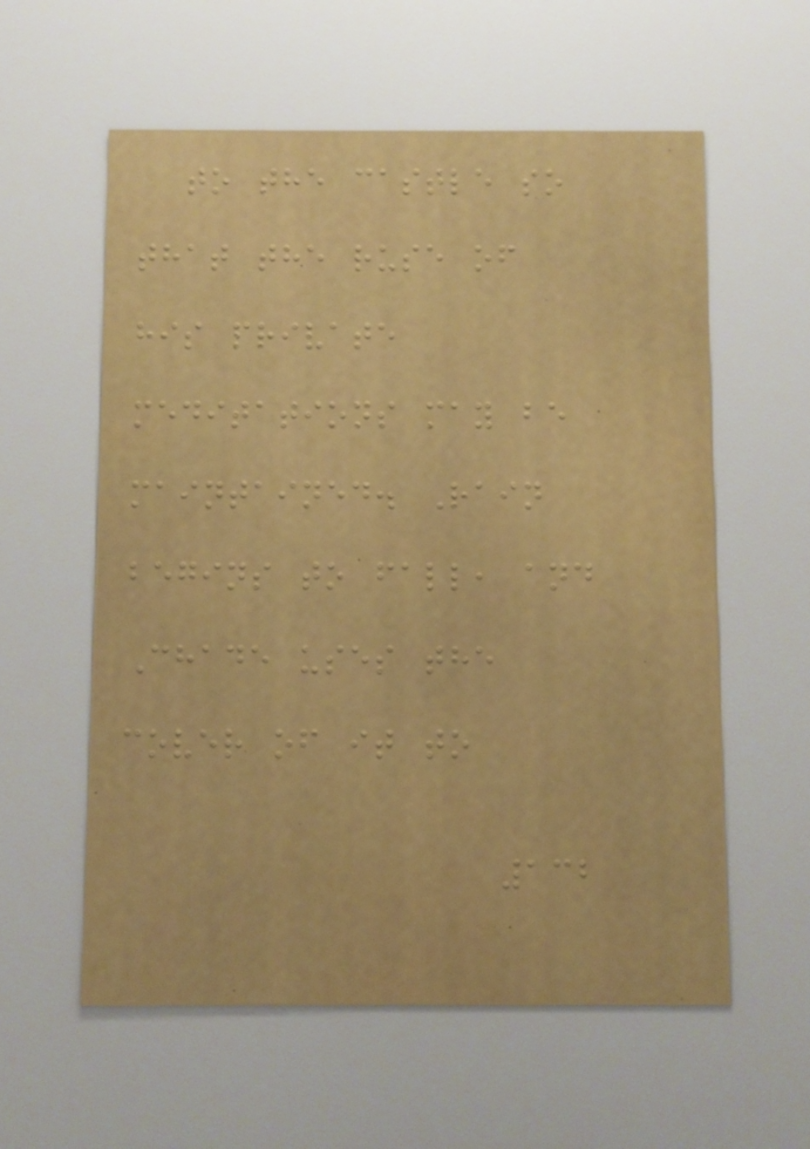to the castle so
that the ruse of
his private
meditations may be
maintained. Rain
begins to fall, and
Chade uses the
cover of it to
132
